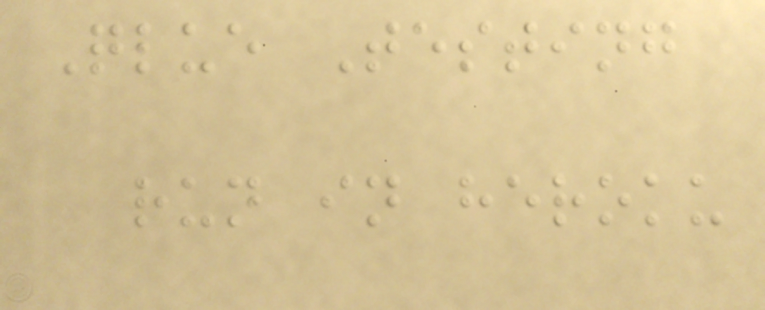Qlue Testing
run in heroku
